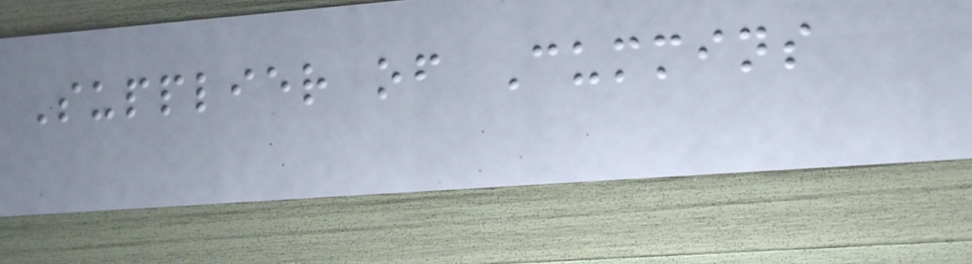Supplier of Cummins
